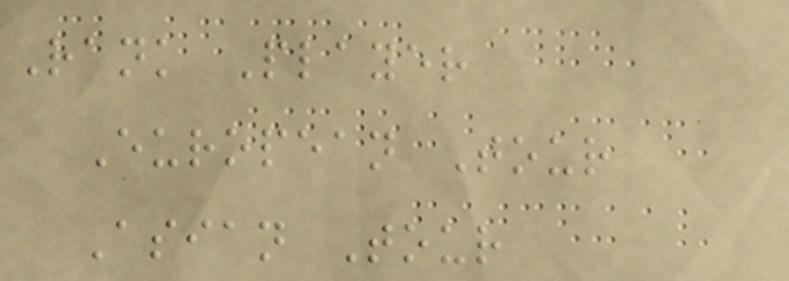Rank Player
European Tour
Asian Tour
